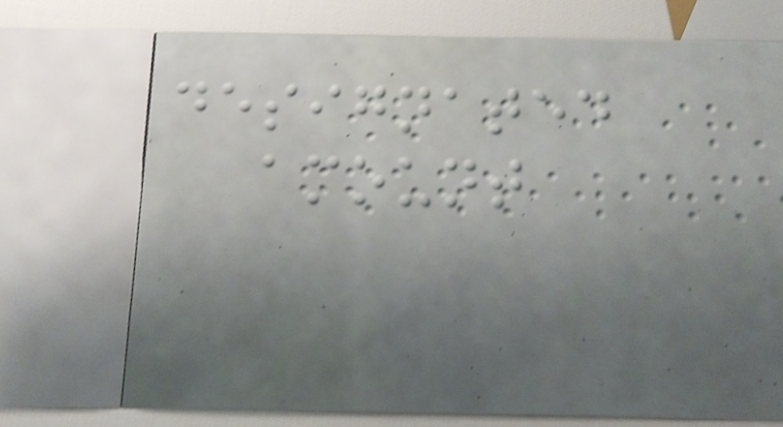designated
amount
